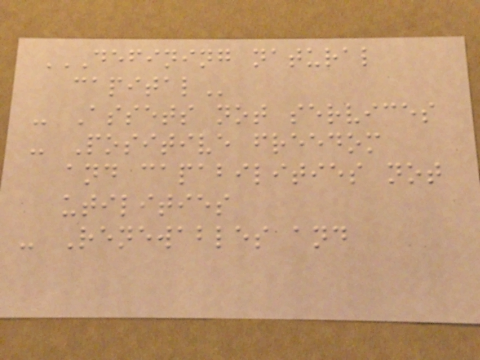DEFINING NATURAL
CAPITAL
- Assets not services
- Positive freedom
and capabilities not
utilities
- Renewables and
